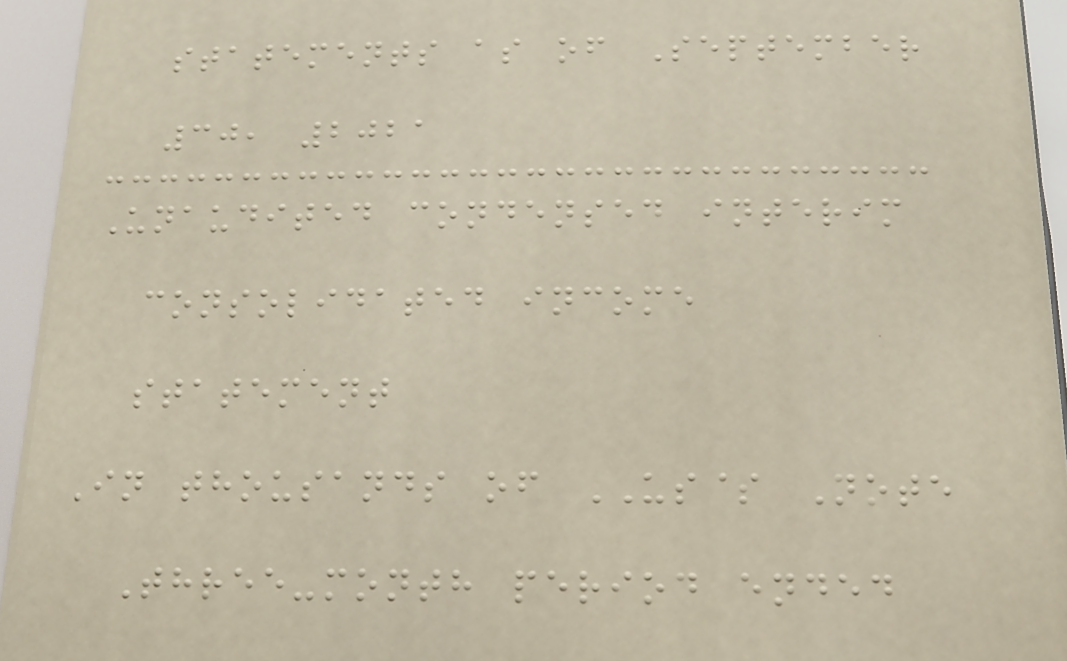statements as of September
30, 2021
Unaudited condensed interim
consolidated income
statement
In thousands of US$ Note
Three-month period ended
